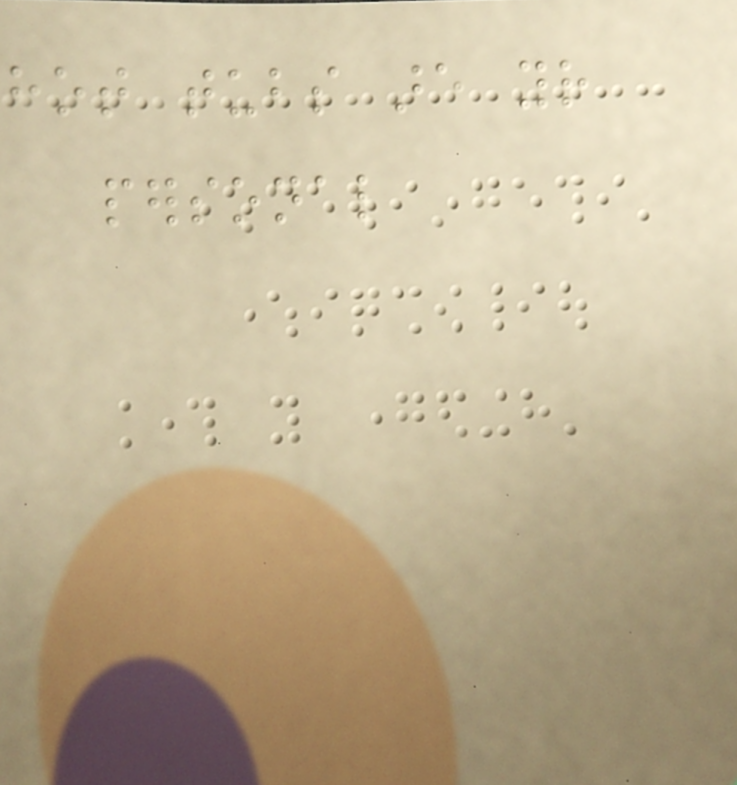hot tubs are your
personal
